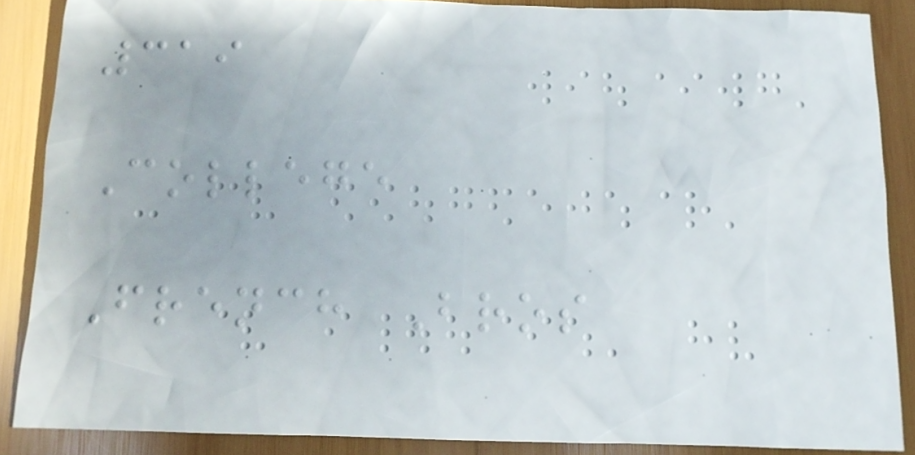319
College
French Bros
